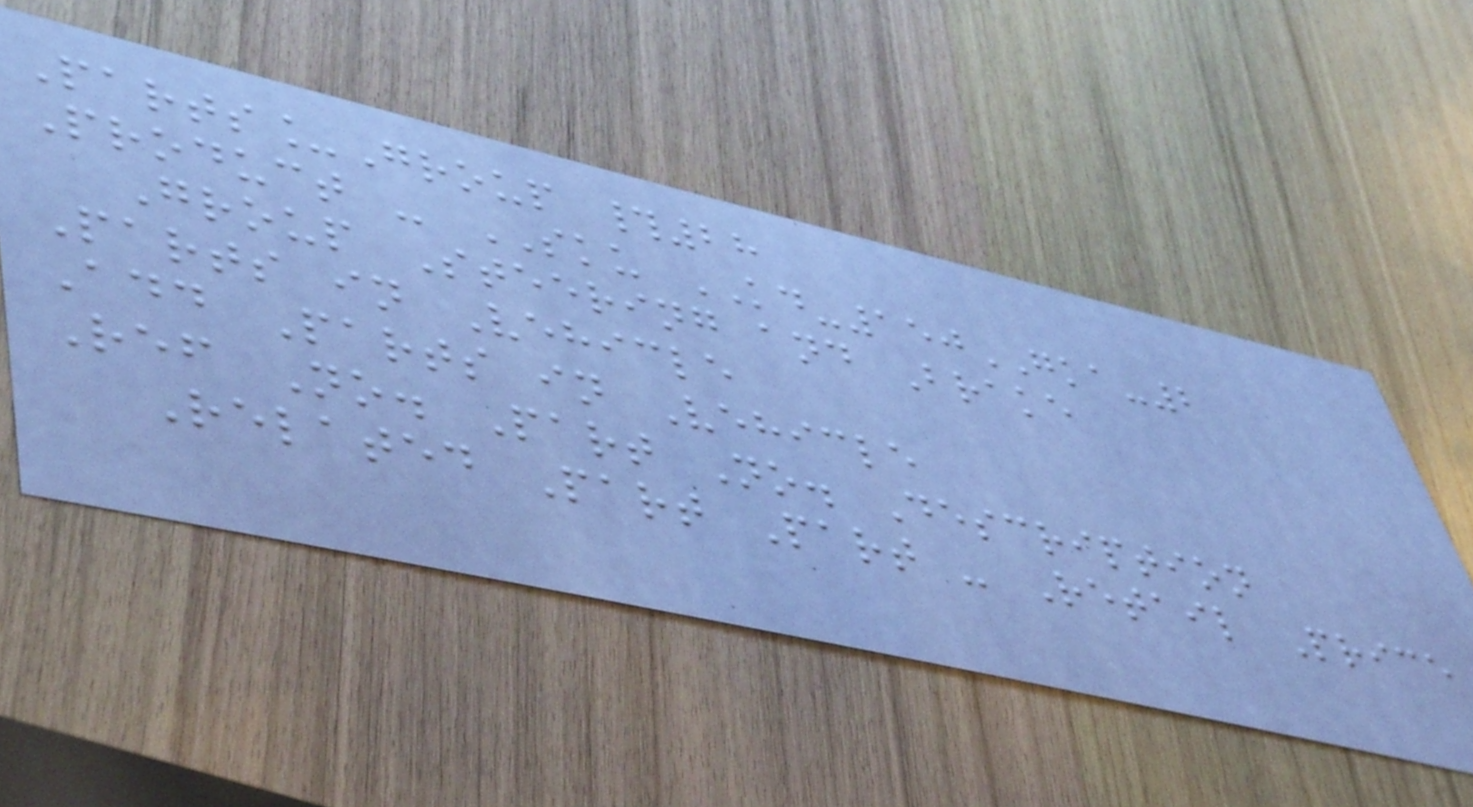Parts_Group #28
Product - SKU KD-150GKA-2
Group Steering and Brake
Parts in Vehicle
Add Parts in Vehicle
Ref No. Part No. Description
Related Part Part - Retail Price
